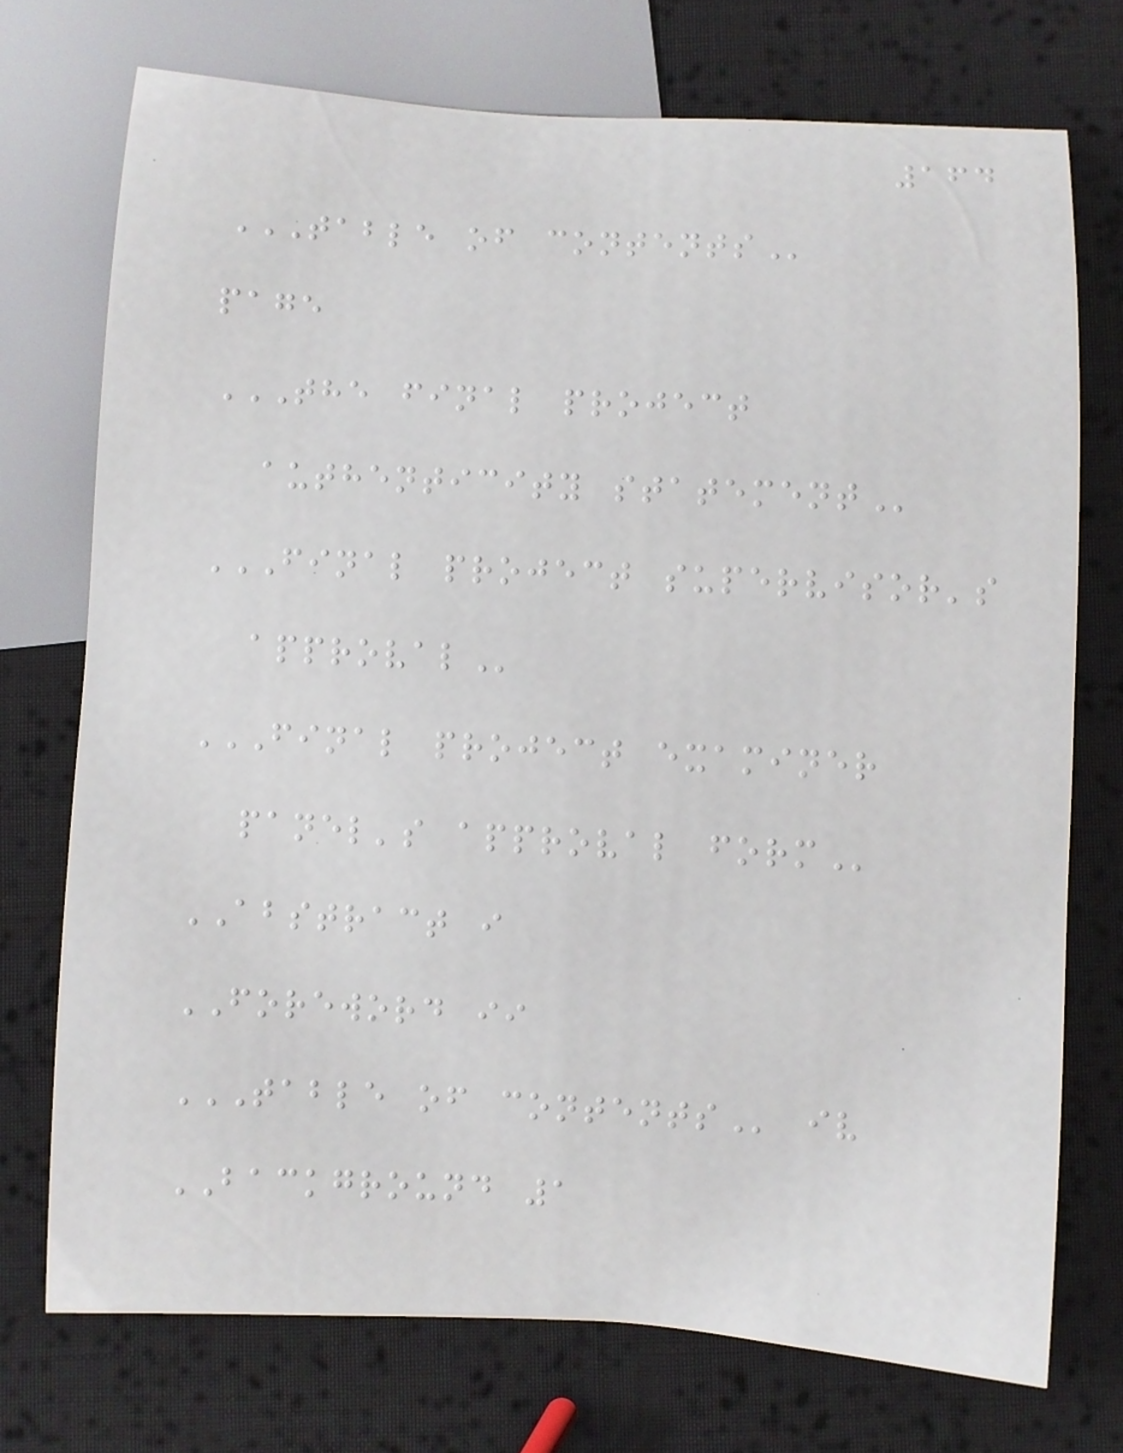164
TABLE OF CONTENTS
page
THE FINAL PROJECT
AUTHENTICITY STATEMENT
FINAL PROJECT SUPERVISOR'S
APPROVAL
FINAL PROJECT EXAMINER
PANEL'S APPROVAL FORM
ABSTRACT i
FOREWORD ii
TABLE OF CONTENTS iv
BACKGROUND 1
